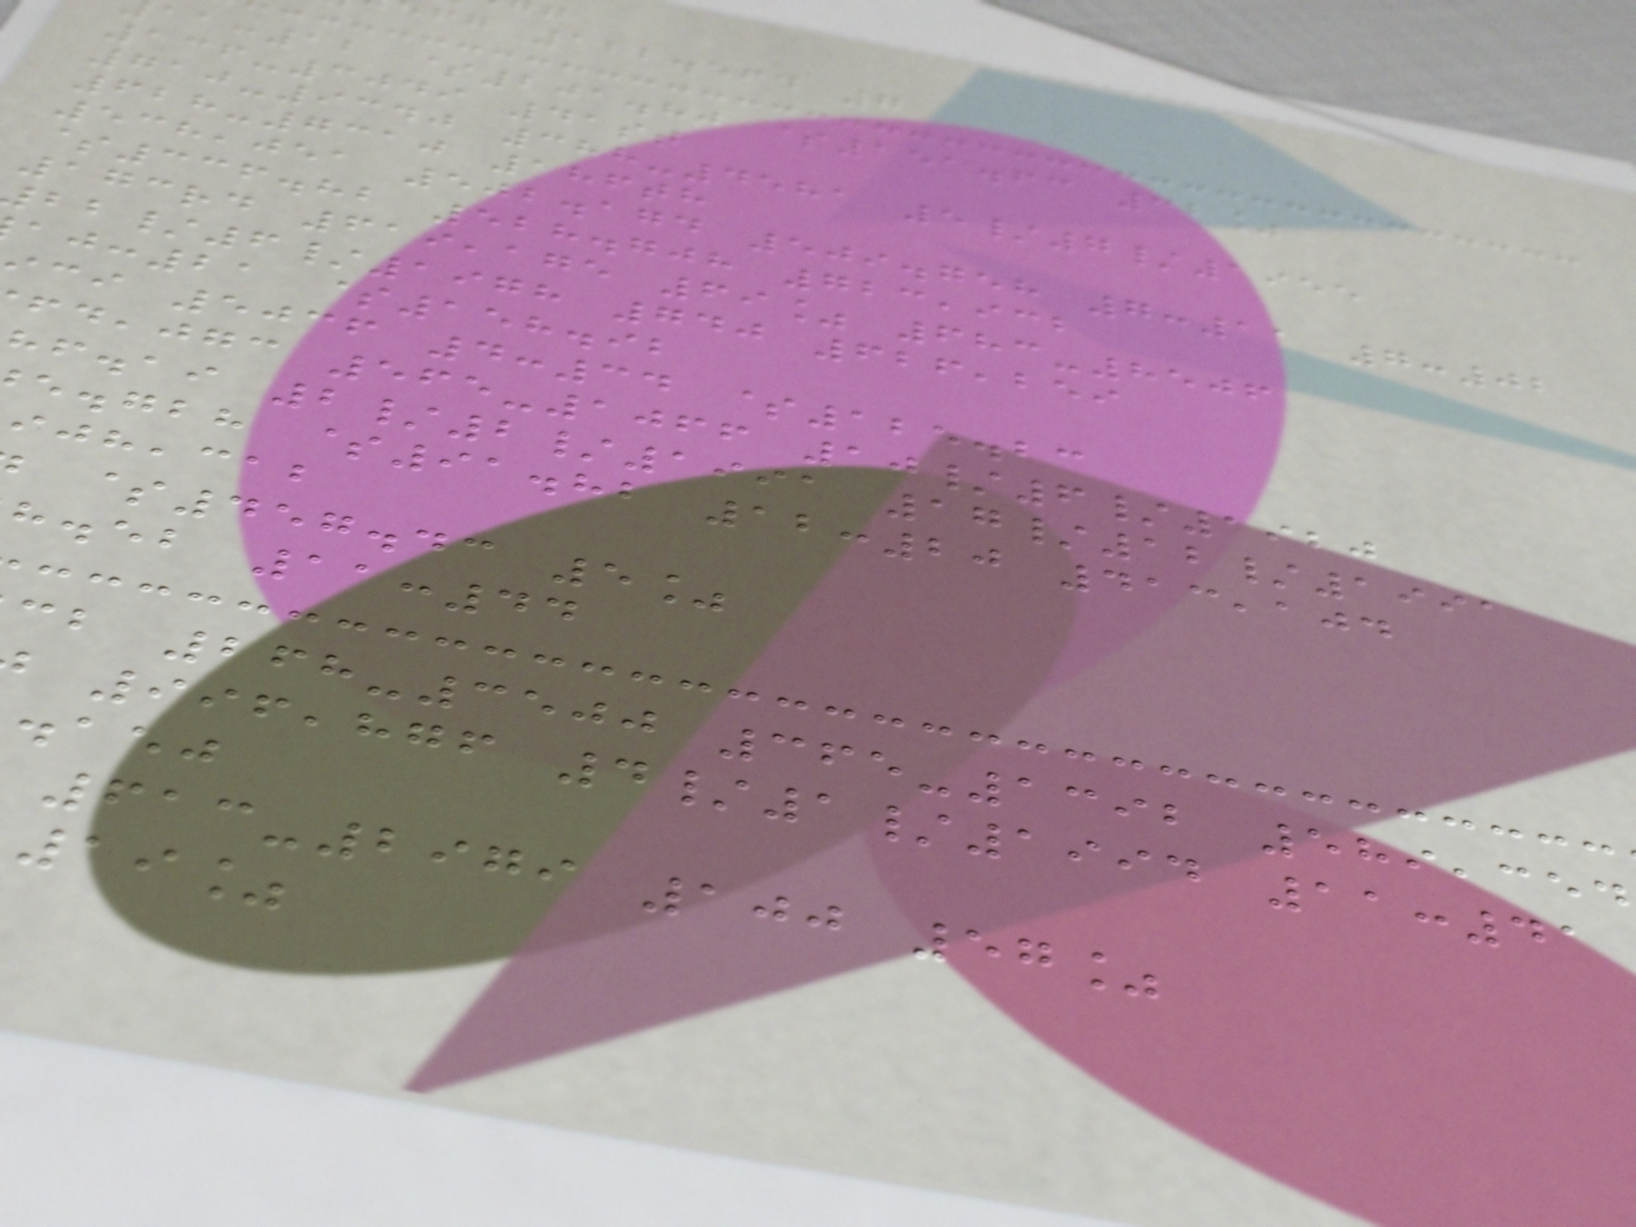fg 122.564 7
:12 $201.80 $151.63 32%
136-3049 41st
710-9340 388-4581 5/7/1955
628-7310 186th
538,051 502.174 509.758 7:11 7:02
$336.82 528.708 723,932
173rd 619,175 69% 683-8506
/6/1978 740 626,259
:21 $158.92
ci 5036 4:34 $125.23
,jgc 565-1066 10/6/1920
hf.ai 2/2/1991 17/12/1991
e.gbh $91.82 12:20 413,104
,cab
$457.43 5%
h.eb 11:44
cb 268-3500 365-1392 589,354
996,876 4/1/1994 11:41
.aej
613-2979 100 57%
19%
